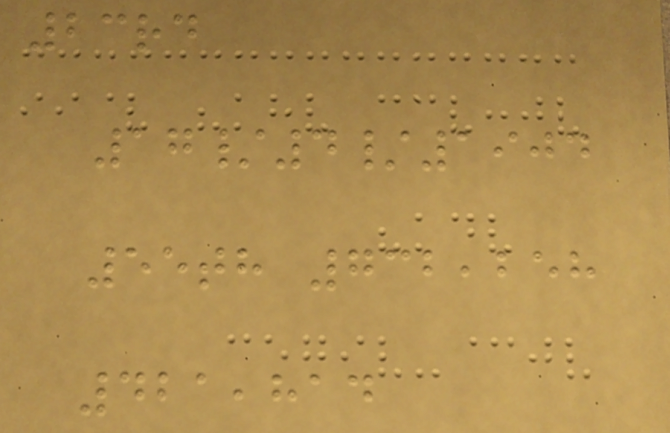23rd
17/4/1904
55th 732,258
421,814
